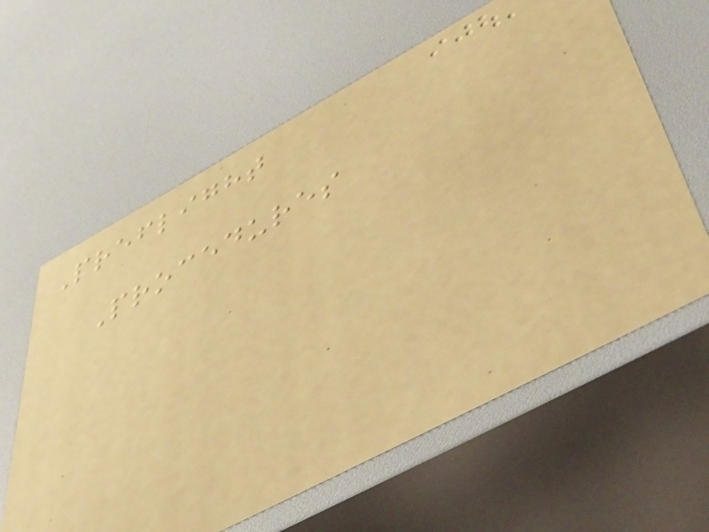Preflight
Procedures
